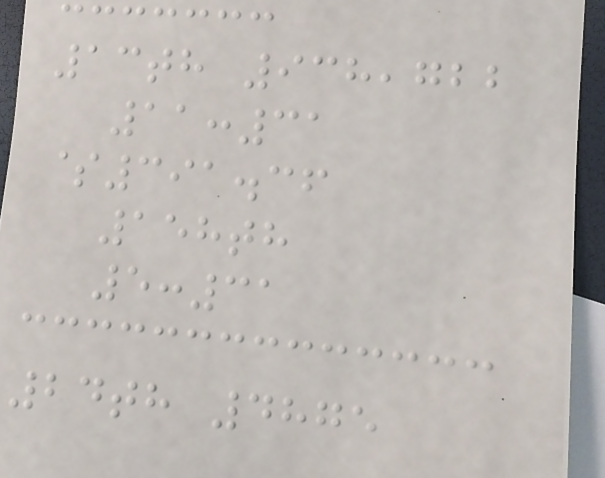13th 938,722
11:31
$391.36
158th
5:31
24th 4875
